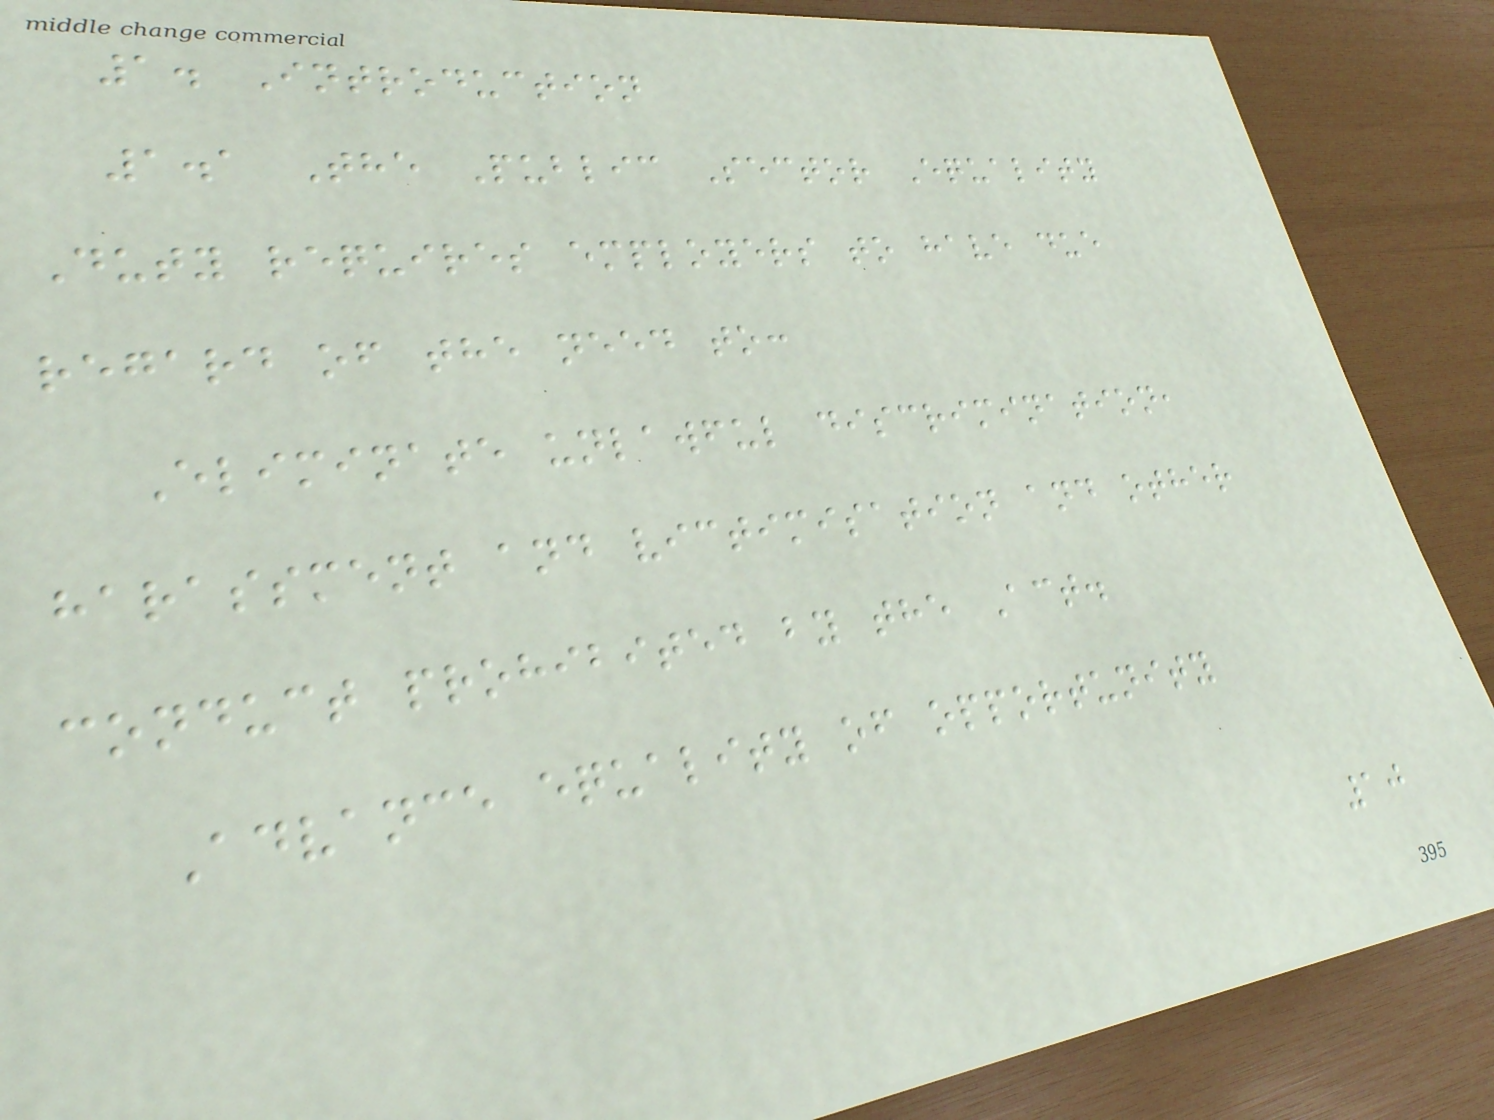1. Introduction
1.1 The Public Sector Equality
Duty requires employers to have due
regard of the need to:
Eliminate unlawful discrimination,
harassment and victimisation and other
conduct prohibited by the Act.
Advance equality of opportunity
10
